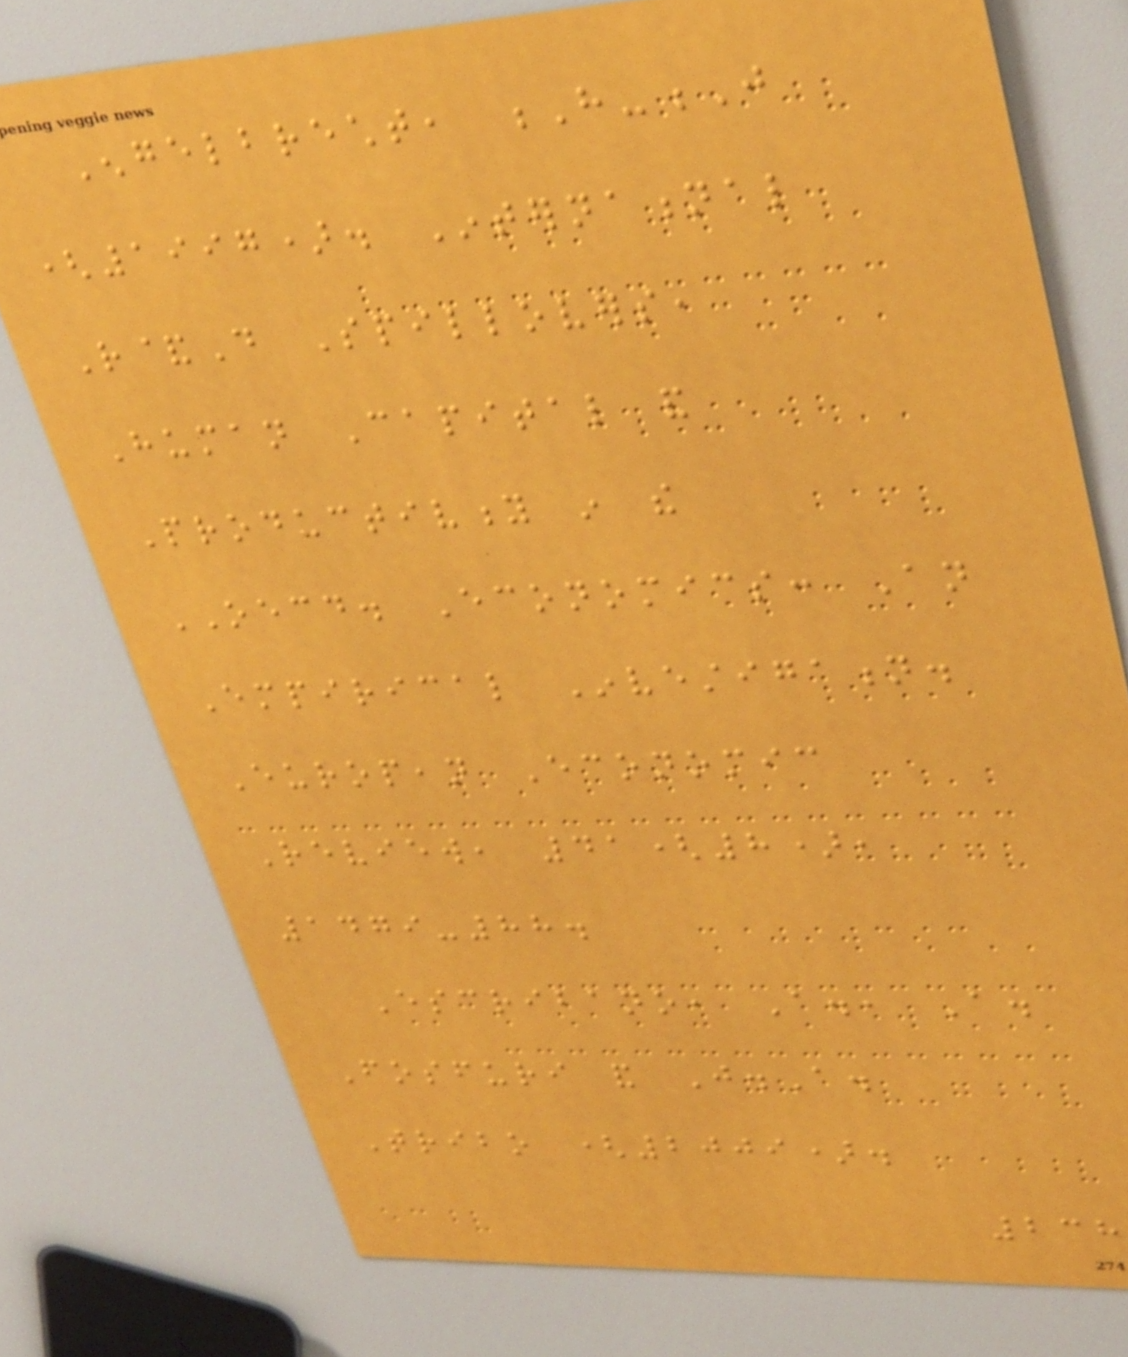Engelbrecht, H-J
(1997). International
R&D Spillovers,
Human Capital and
Productivity in the
OECD. Economics: An
Empirical Investigation.
European Economic
Review, 41(8),
1479-88.
Escribano, A., A.
Fosfuri and J.A.
Tribo (2009).
238
